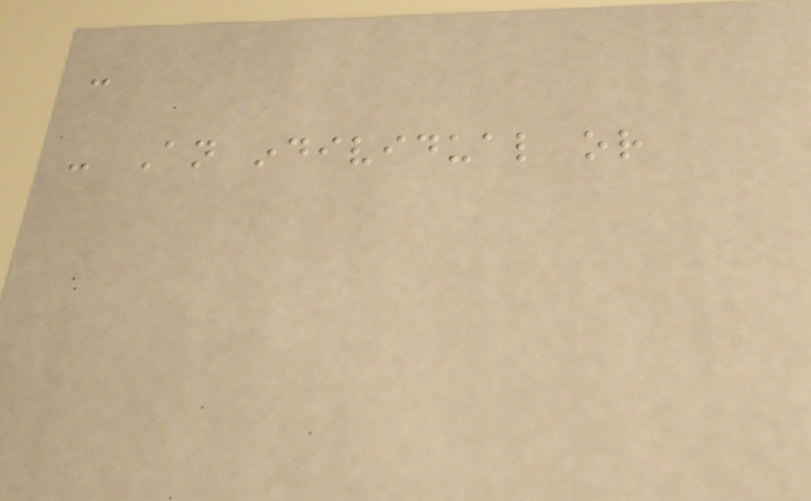-
- An individual or
